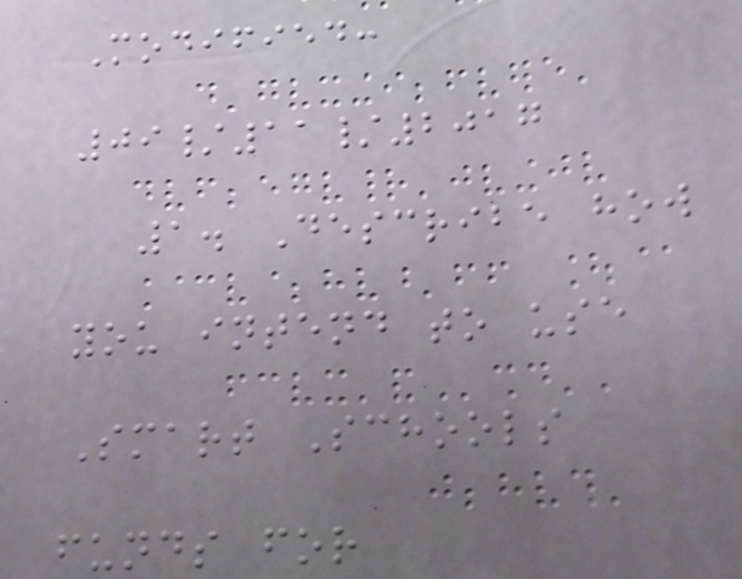Modified:
09/11/2017
1. Describe how
you intend to use
Smart Schools
funds for
